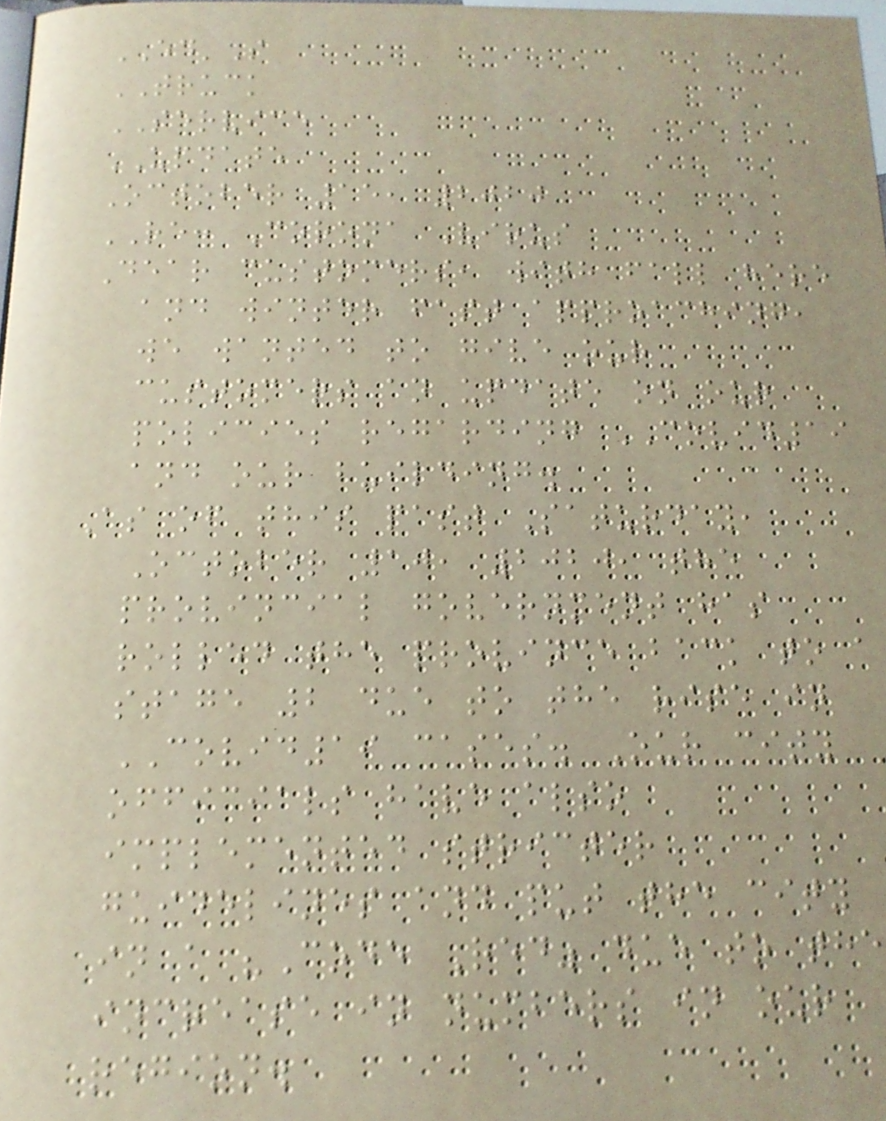ED'S
TRUCK
SERVICE
UPDATE
October 15, 2020
RE: Corona Virus
Dear customers, with fall here
and winter fast approaching,
we wanted to give our
customers an update on our
policies regarding COVID19
and our building.
As of this past Saturday,
October 10, 2020, the
provincial government has
rolled the province back to a
stage 2 due to the rise in
COVID19 cases. Our city
officials have also
implemented stricter
guidelines and put the city
in a "Code Red" due to the
increase in numbers in our
region.
